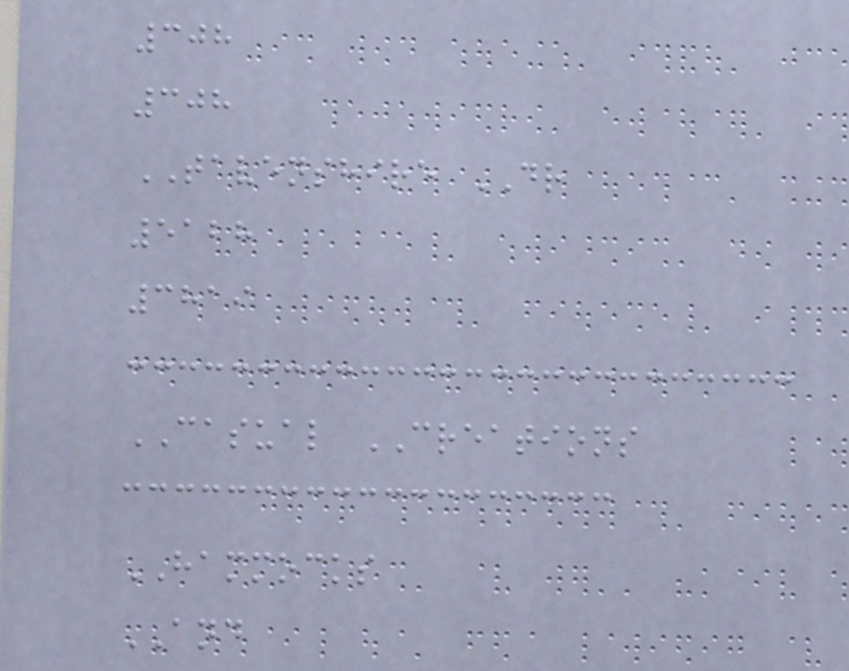308
308
TAVENSHIRE DR
5128
3819
CASUAL CREATIONS
HAMMOCKS
AND
